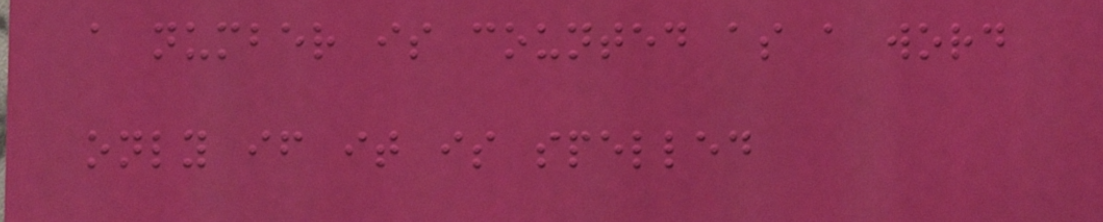a number is counted as a word
only if it is spelled
